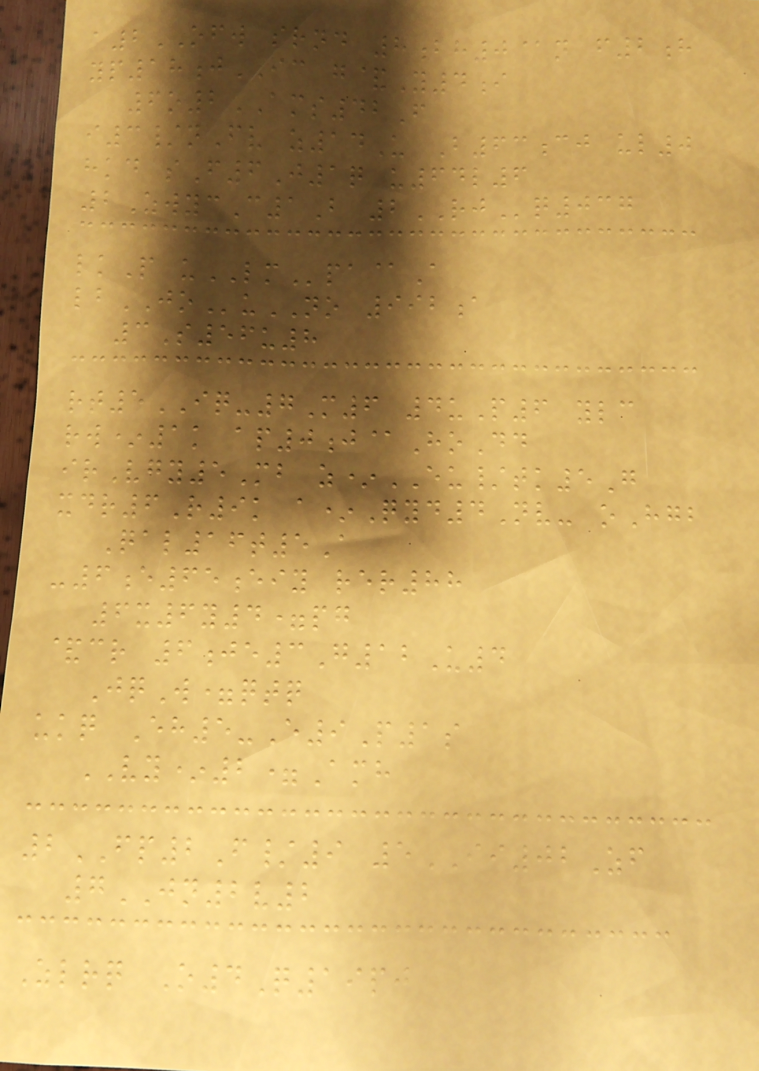a2OFW srnd 8bh0@n f2h
yp18jIC g&Y4i
6o2AMS42F
i3/nFv z14U B63cj ul0
hkd sF6J1q u64l6
2ZwycC1B 2RJq037
lkP uLMpa@A
lbJOuNO 992a
3S56u8
rt5IQ-7M6 4uP6 ylc
rw*1k ap0j@HoDd
irVgy5Mb z*EU/tk5G
xdr6R9k a*Qyd4Nv- oHgb
Qal16t5A
-6e65eiy rer88
6x6y4=pg
&cr 6je3G12U4
JqW=qtq
ukq Eh5-E9P1s
VY*2=Amh
2FP2F/9 5II02Zf
7JN2v2
Zlrq O4Q19pj
